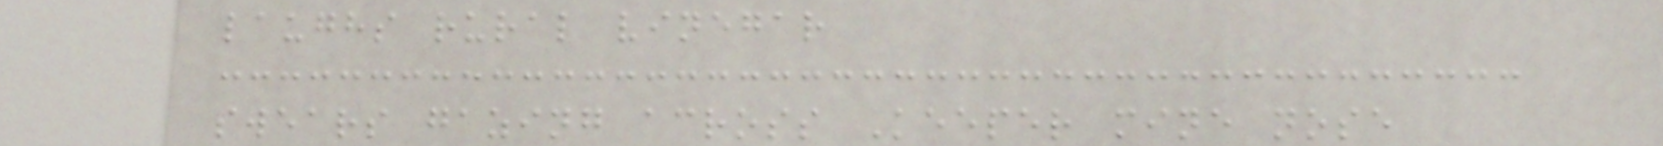laughs rural vinegar
swears gazing across Keeper mine nose
